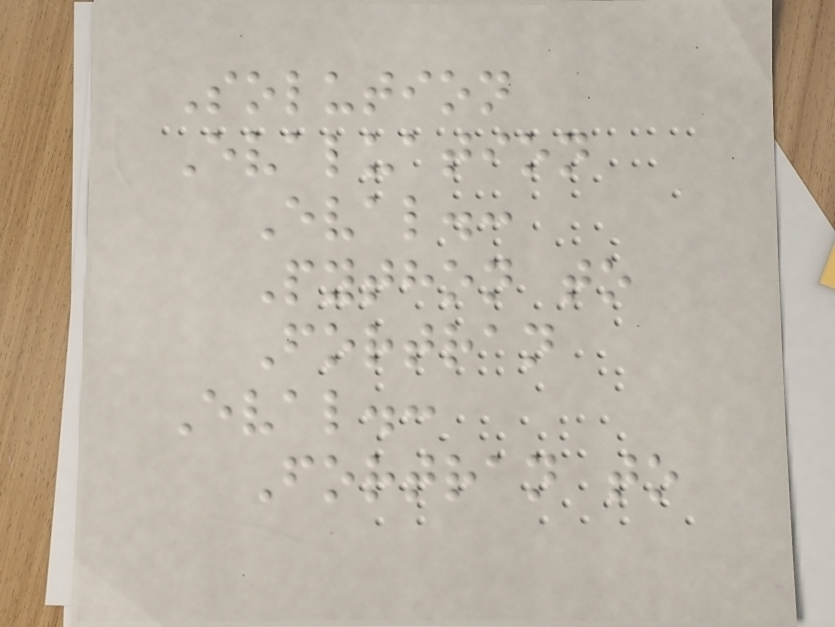Solution
Evaluation
Eval.:
Python to
Fortran
Eval.:
Fortran to
